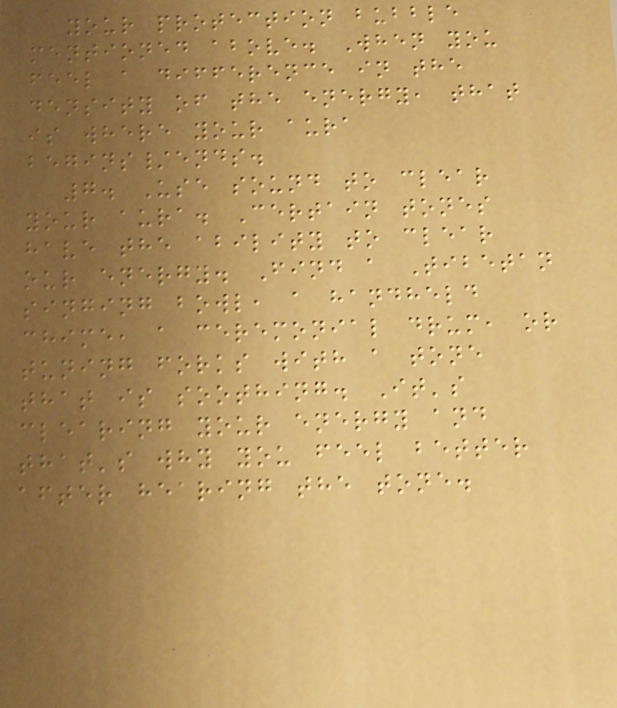your protection bubble
mentioned above. When you
feel a difference in the
density of the energy, that
is where your aura
begins/ends.
7. Use sound to clear
your aura. Certain tones
have the ability to clear
our energy. Find a Tibetan
singing bowl, a handheld
chime, a ceremonial drum, or
tuning forks with a tone
that is soothing. It's
clearing your energy and
that's why you feel better
after hearing the tone.
